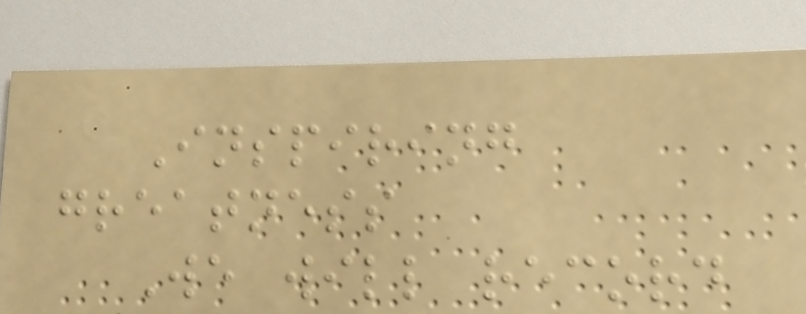Inspiring
greatness
We will record
